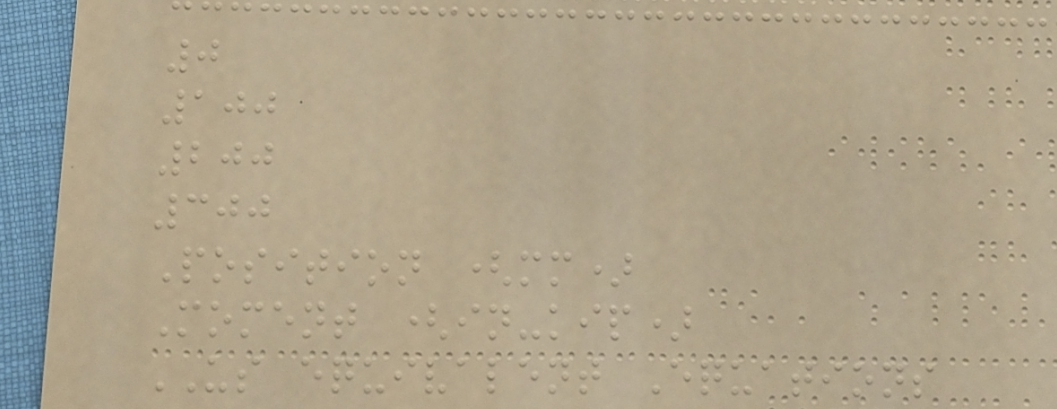0
100
200
300
Position (mm)
Moment (in-kip)
US equivalent Equations
